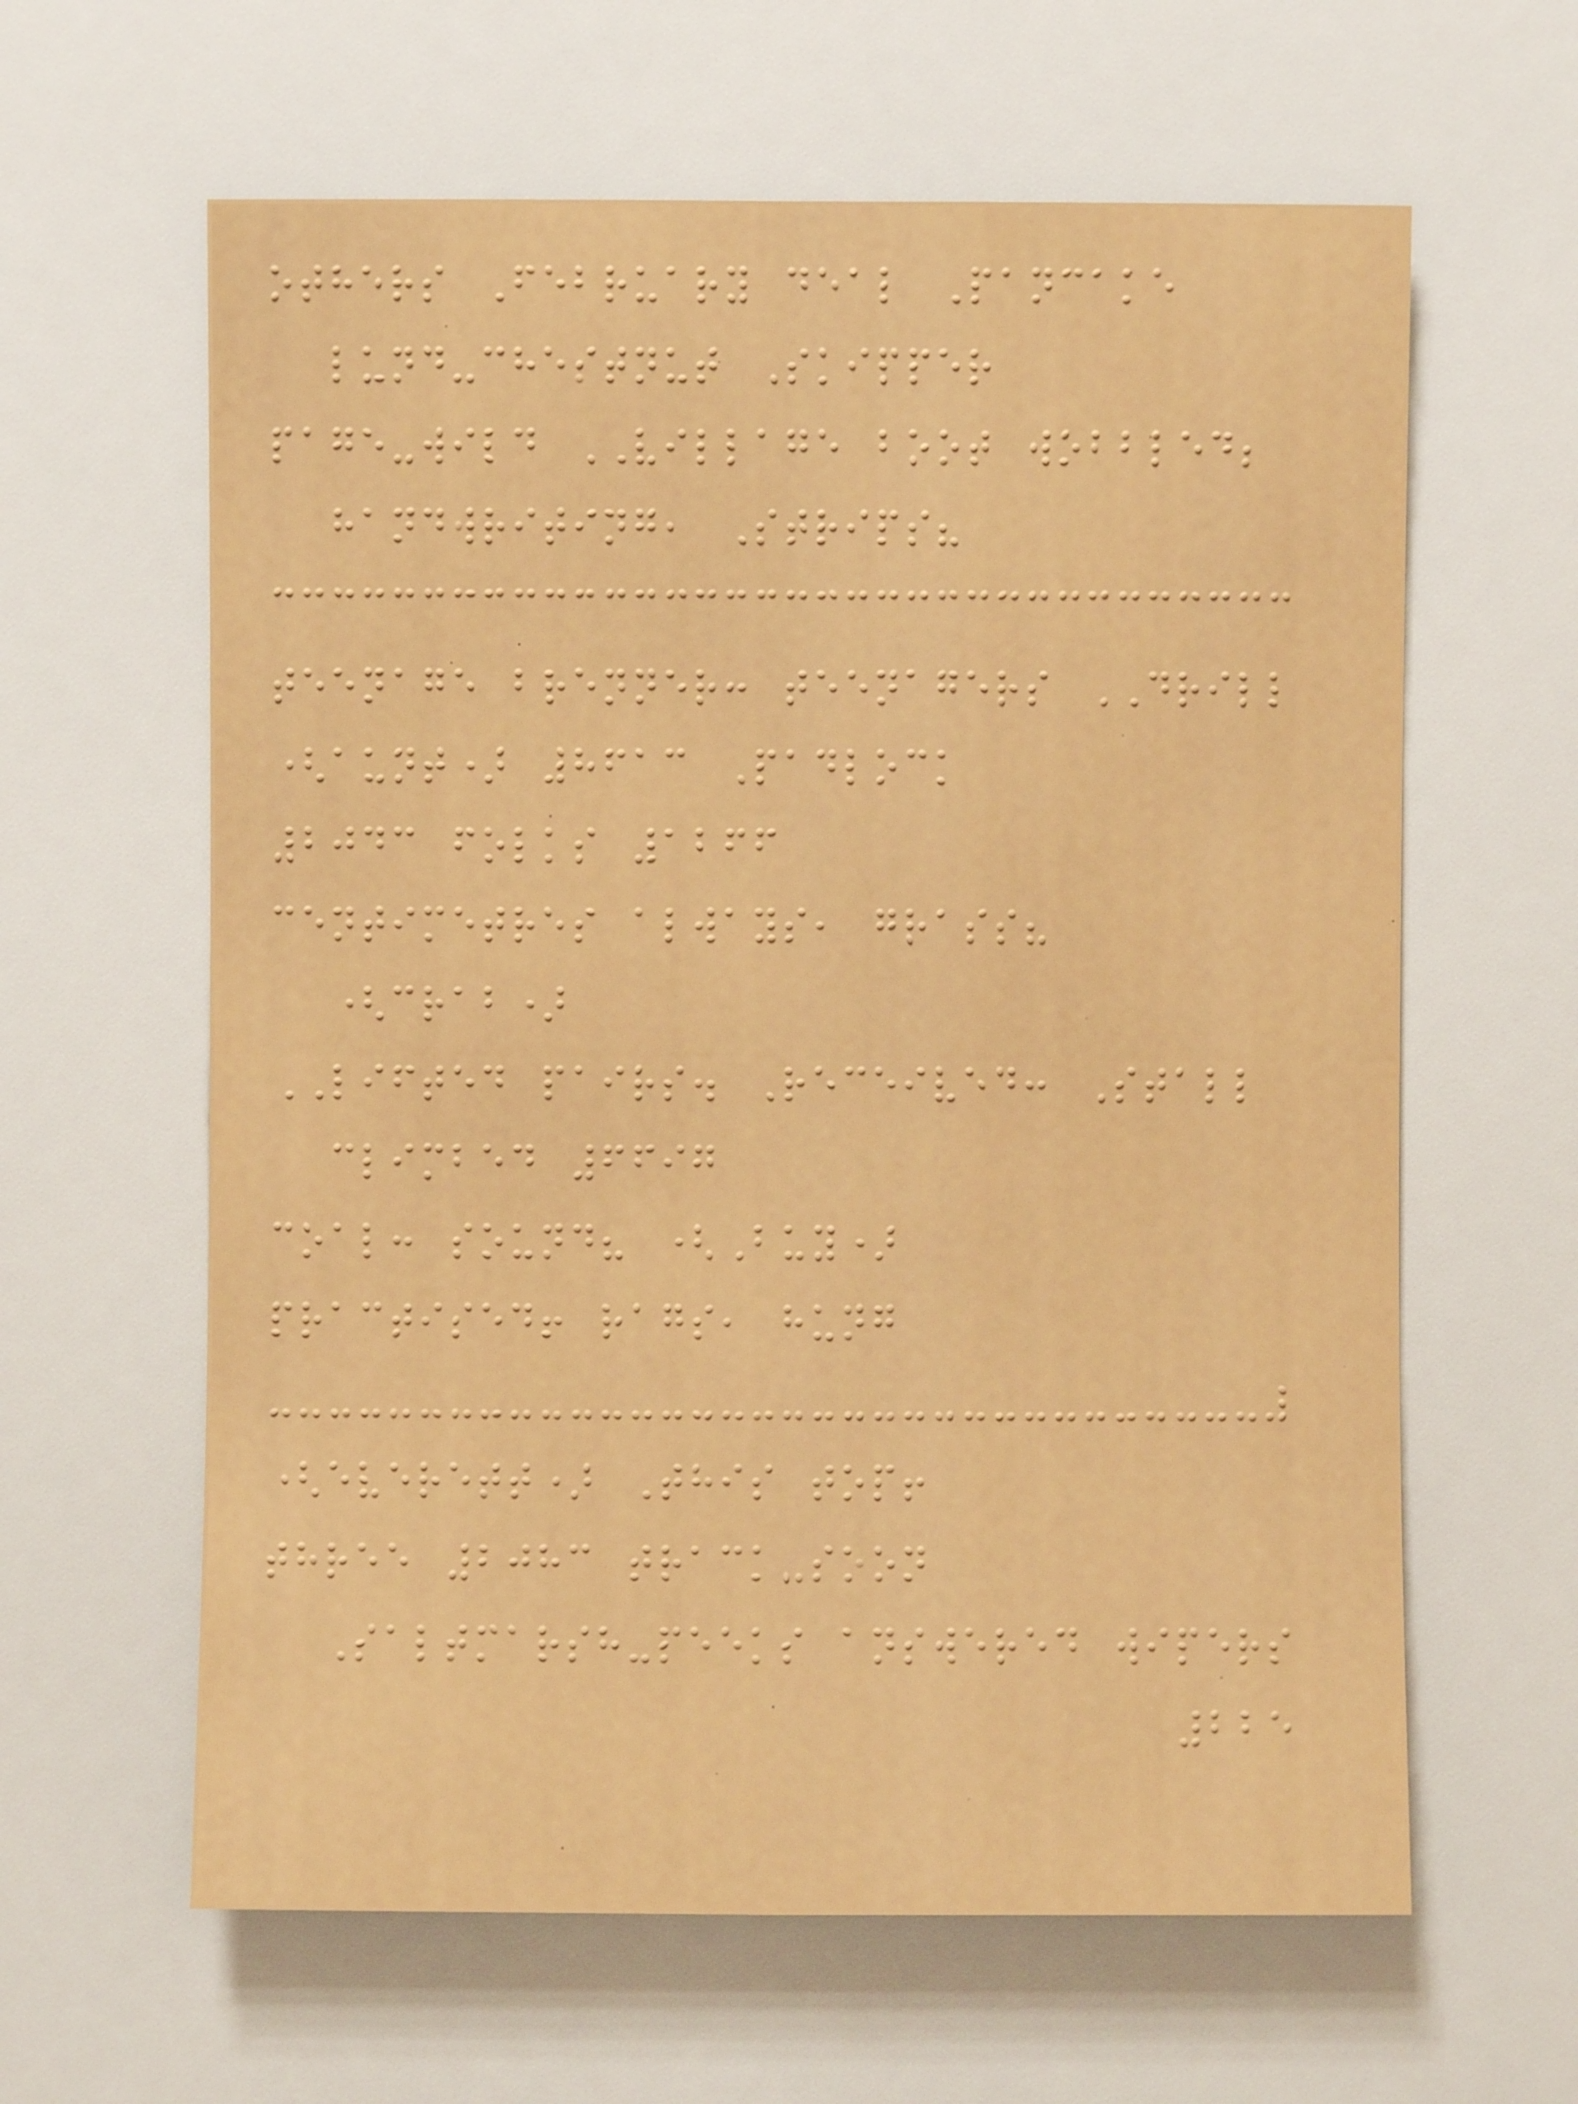others February deal Pancake
lund-chestnut Skipper
page-wild VILLAGE boot wobbled;
handwriting, Strips?
teenage brenner: teenagers DRILL
(aunt) 8613 Padlock
2043 folks 1266
centimetres always, grass?
(crab)
LIFTED pairs. Received: Stall
climbed 6697
coal: sound? (Buy)
practised! rags, hung
(everett) This top!
three 2083 track-soon
Saltmarsh-peeks answered wipers
225
